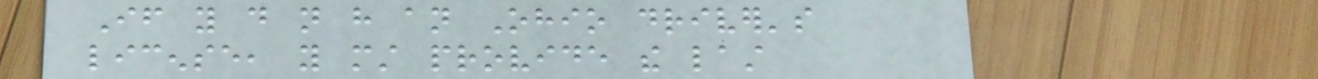If you do not have an Ohio driver's
license, you must provide the last
